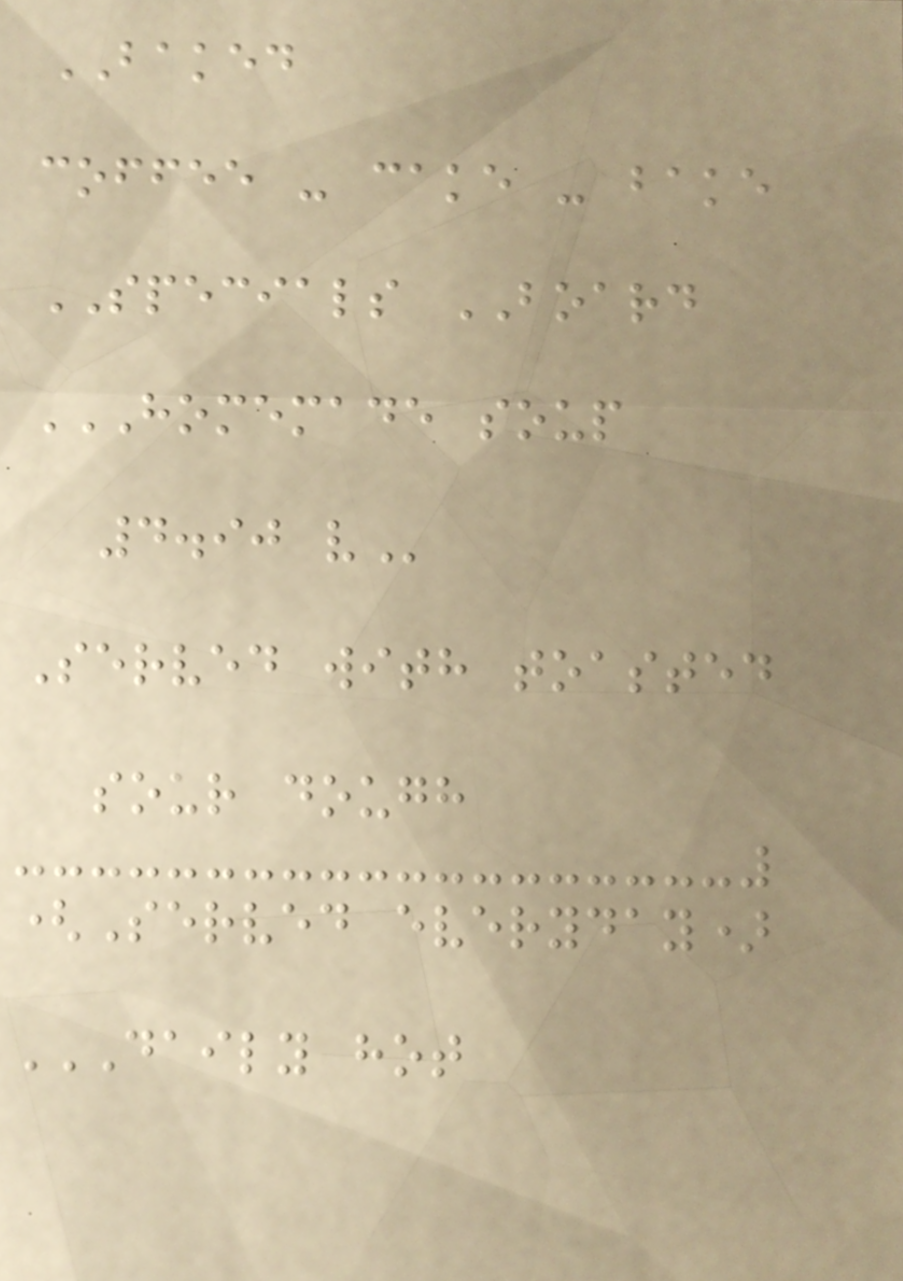BAKED
coffee - cake - bake
SPECIALS BOARD
HOMEMADE SOUP
4.90 V
Served with toasted
sour dough
(Served everyday)
DAILY HOT
